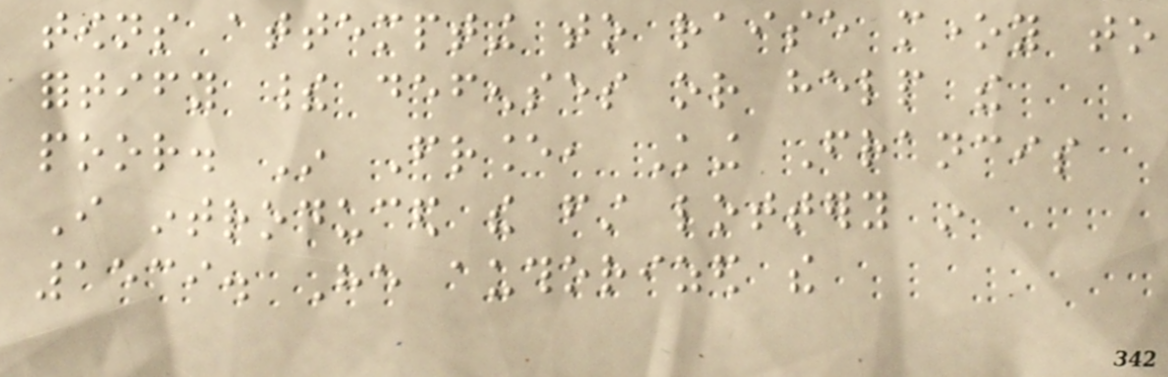towns attempting to raise money to
fortify their defenses or help the
poor. In France, King Francis
I introduced the first lottery in
1539. He authorized the
